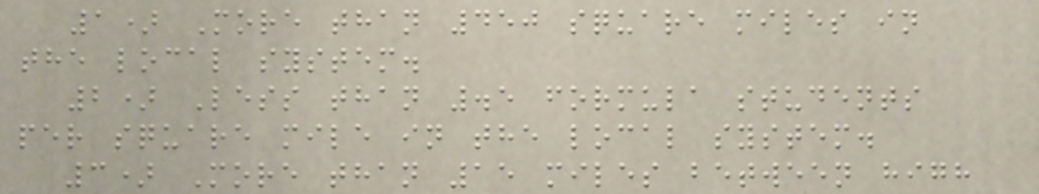1) More than 450 square miles in
the local system.
2) Less than .5 formula students
per square mile in the local system.
3) More than 15 miles between high
